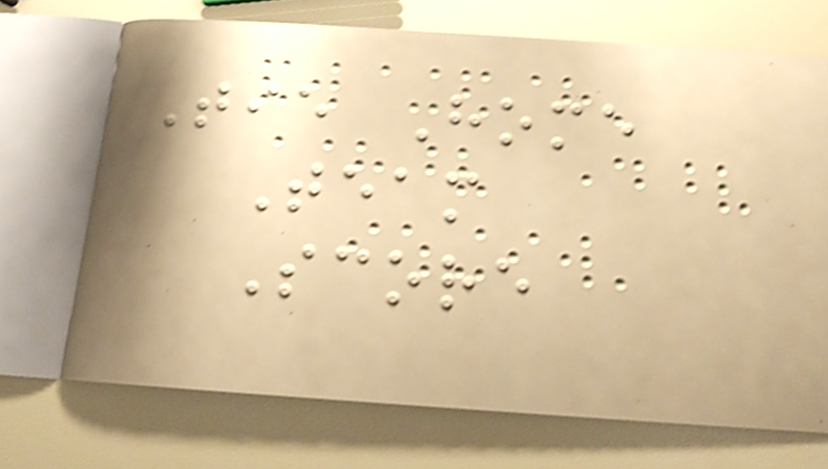Tie Home
Team
Score
